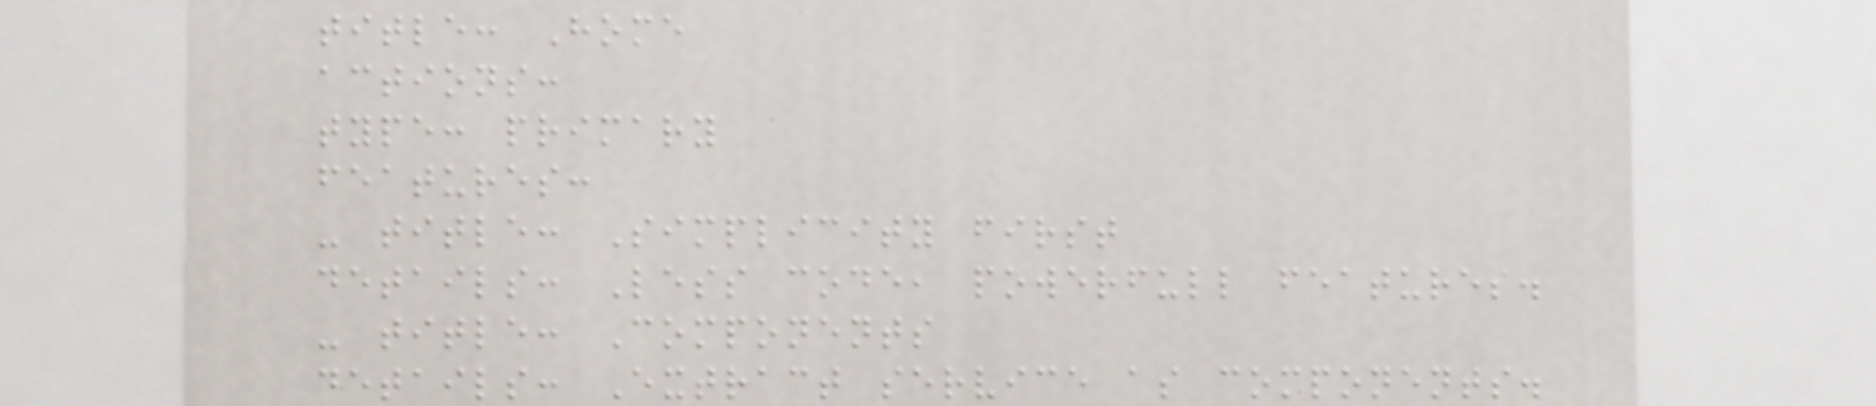title: Home
actions:
type: primary
features:
- title: Simplicity first
details: Less code, powerfull features.
- title: Components
details: Extract service as components.
